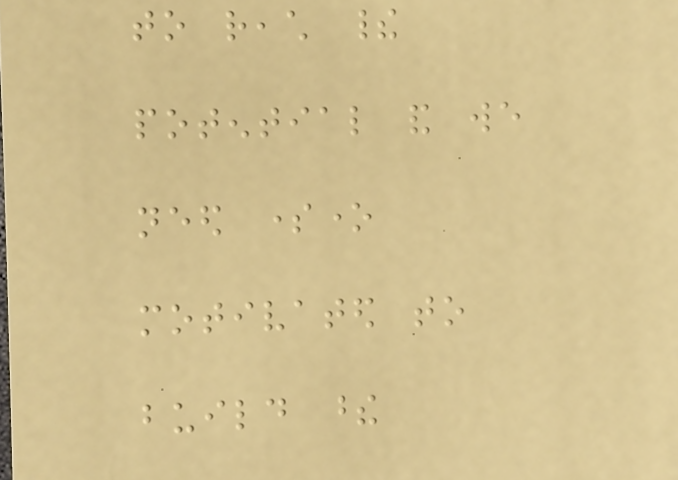to reach their
potential and we
need someone
motivated to
build these
